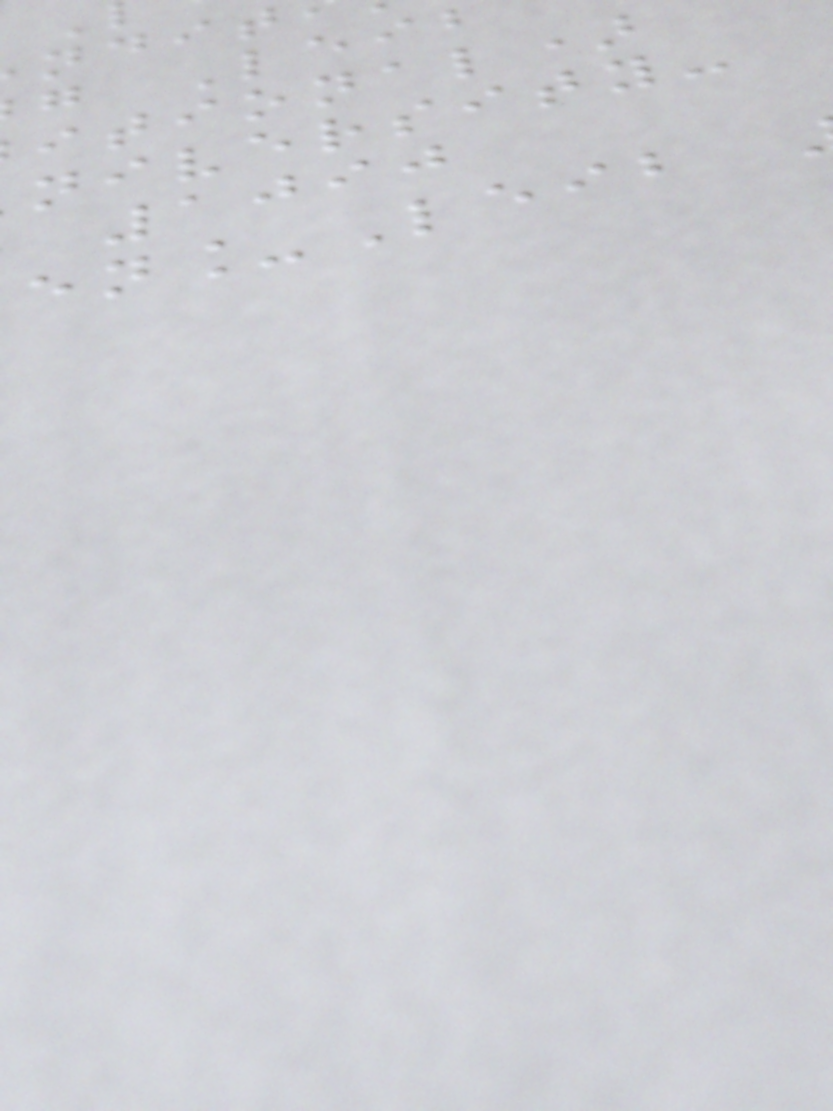g Lei
itional)
niversity-
1090
en_Leib
